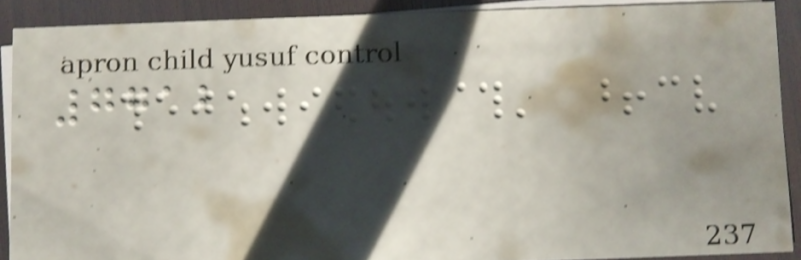7712
